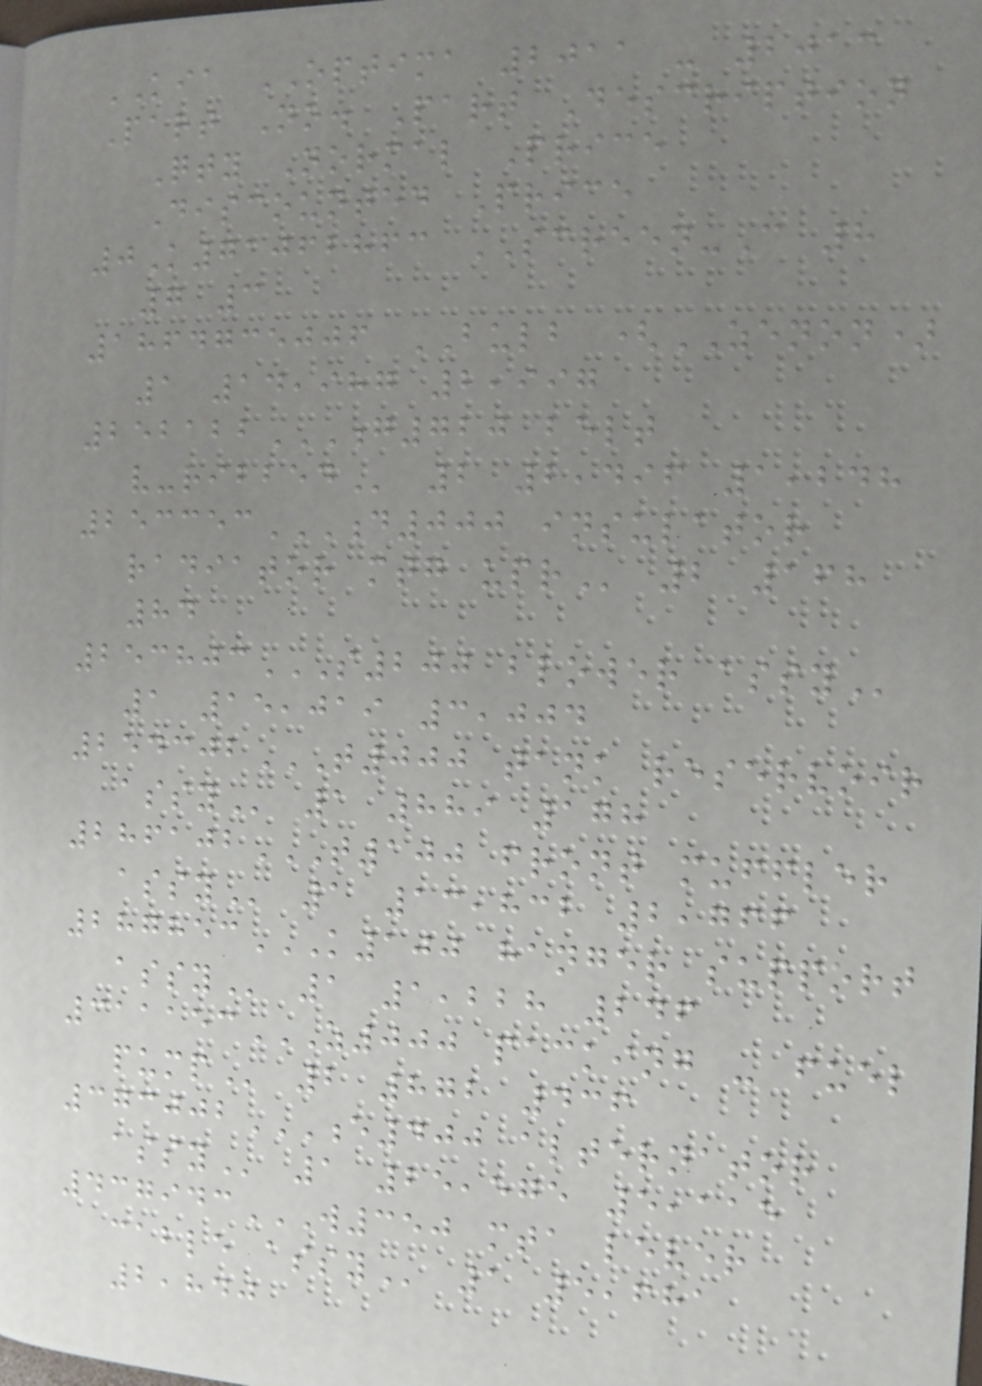KIA OPTIMA 2011 - 2013
Part No. Part Description
Qty Normal Price
Discounted Price
0K71062863 SCREEN-C 8
7 3
1864735006 BULB (ZENON)
1 14,987 2,997
252122G720 BELT
V-RIBBED 2 2,496 1,248
253353D000 INSULATOR
RADIATOR MTG UPR 2 168
84
253803S200 BLOWER ASSY
1 15,019 3,004
254302T000 TANK RESERVOIR
ASSY 1 889 178
286102T100 FRONT MUFFLER
ASSY 1 13,832 2,766
287853K100 HANGER SUPPORT
ASSY 1 1,228 246
311153Z000 PACKING - FUEL
PUMP 2 872 436
373002E400 ALTERNATOR
ASSY 1 25,575 5,115
437943W350 MTA LEVER
CABLE ASSY 1 5,681
2,840
